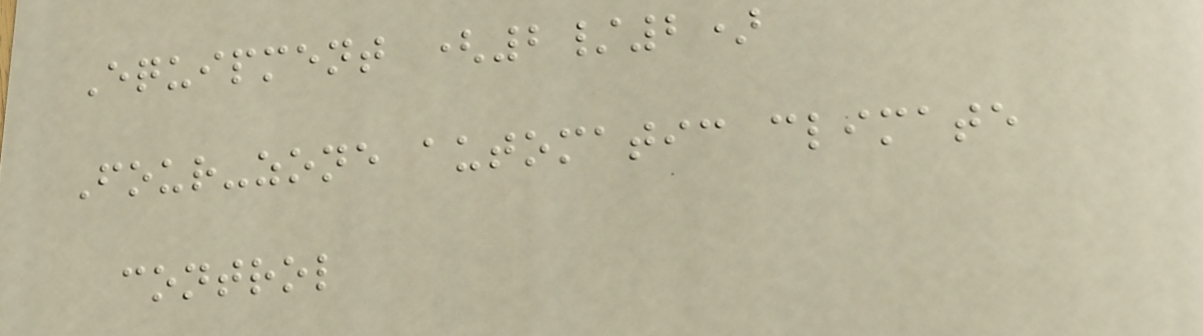Equipment (2/2)
Four-zone automatic climate
control
